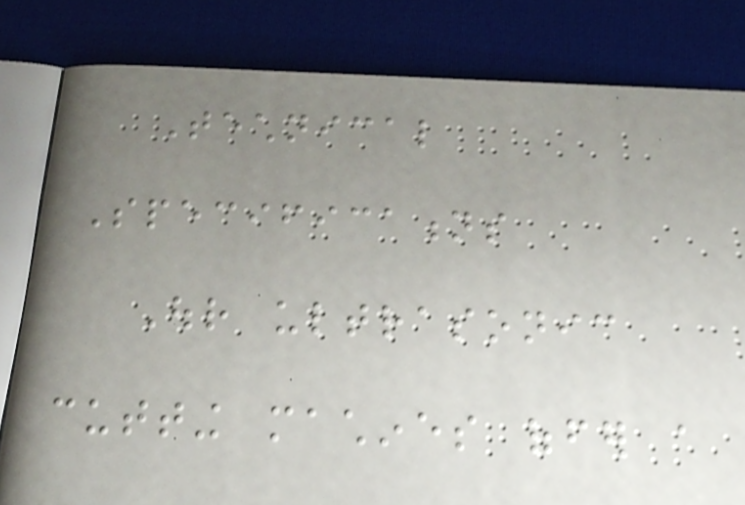Technical
Specifications
Our ultrasonic
cutting machines offer a
